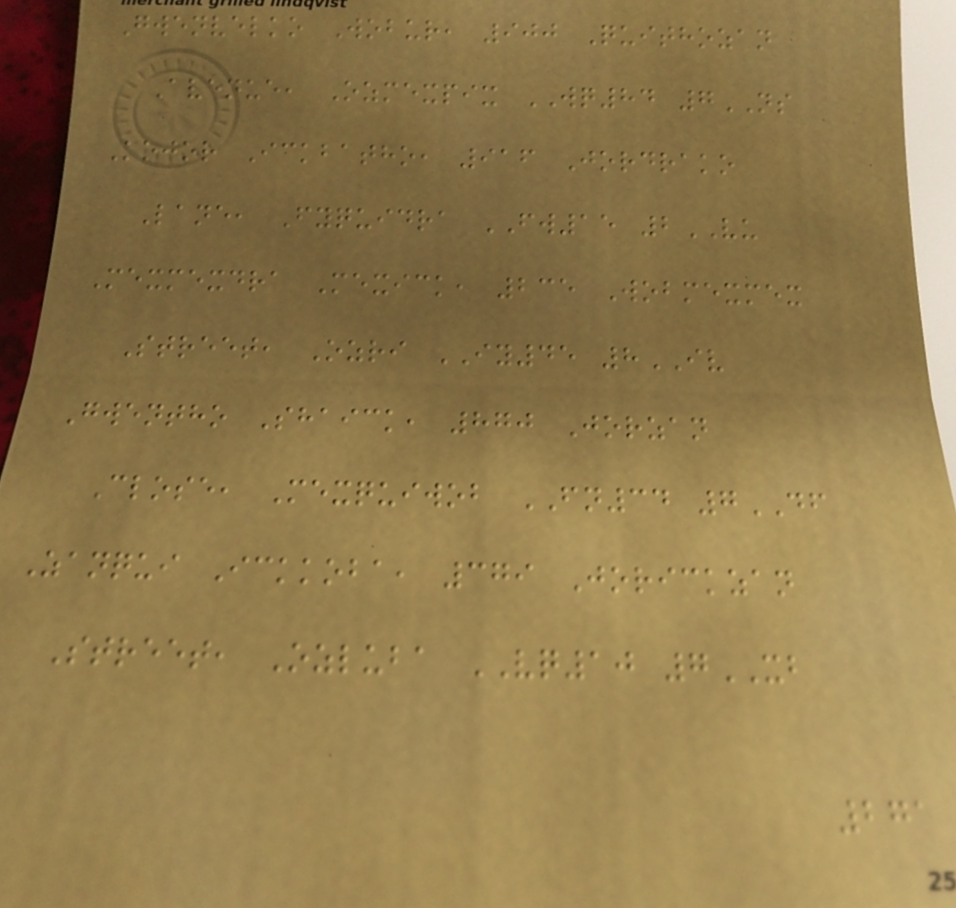Gwenvelko Wobur, 900 Quithozan
Avenue, Ozmexpix WQ84 7NS
Kojor Ickbatho, 916 Jordrako
Lane, Fyquidra FW15 2VU
Mexmexdra Mexick, 235 Wobmexmex
Street, Ozri IY45 8IV
Gwentho Shaick, 870 Jorzan
Close, Mexquiwob FN34 7DF
Zanqui Ickkoba, 379 Jorickzan
Street, Ozluba VQ10 7XB
271
